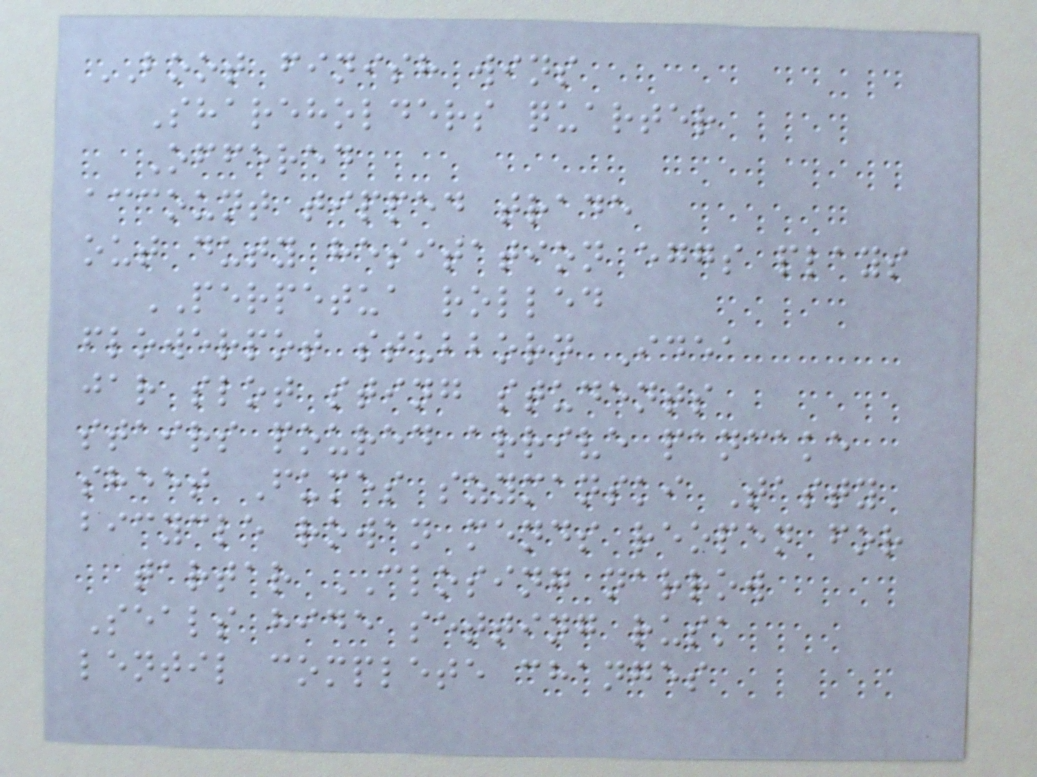BOOT finish wins
Shareholders quarter
Offered
account tipped trade
out duty hesitation eggs plays
PERPETUA rolled
flowerpot stubborn Idea
jar slot sting students
stairs poured arrive pancake
sheet Fumes szymanski Tasty
bicycle rowan mends reopen for
tartar CLOSING narrow
Seals hide setting rusk
lentil complete changes
